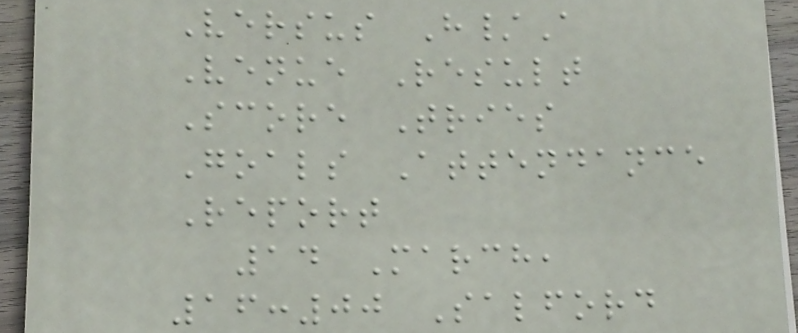Versus H/A
Venue Result
Score Tries
Goals Attendance
Report
14 March,
16:00 Salford
